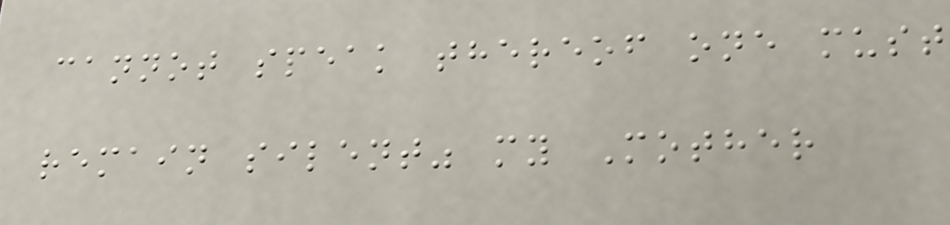cannot speak thereof one must
remain silent" my Mother
